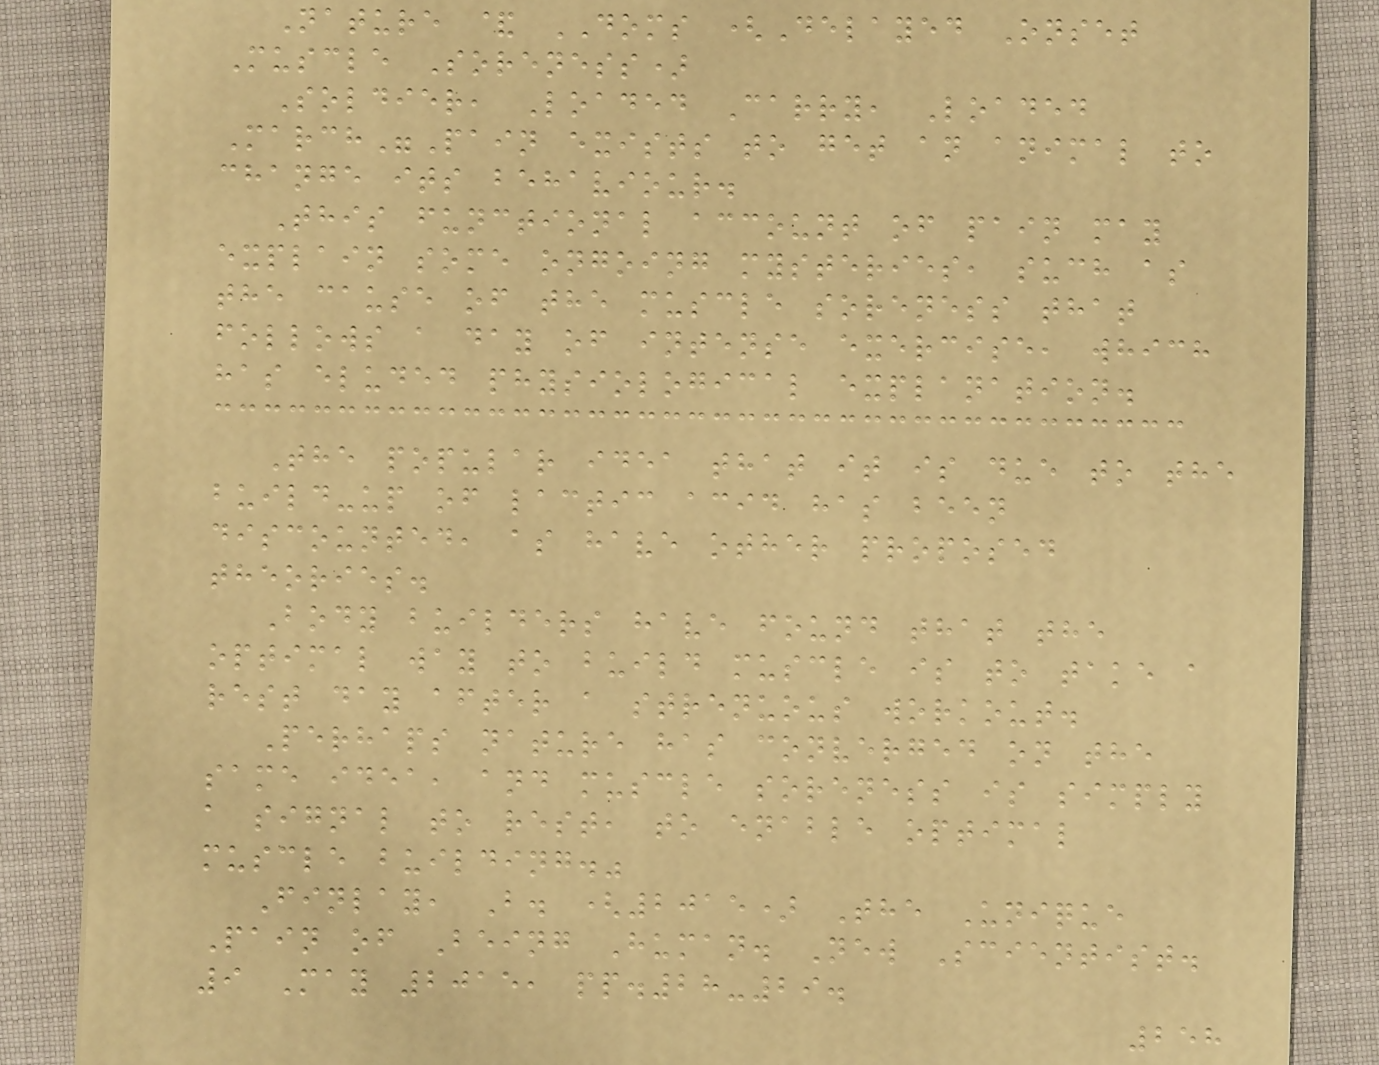Nature & DOMS (Delayed Onset
Muscle Soreness)
Soldier, Loaded Carry, Loaded
March"Pain exists to get an animal to
change its behaviour.
This functional account of pain may
explain some ongoing mysteries, such as
the cause of the muscle soreness that
follows a day of intense exercise, which
has eluded physiological explanation.
The popular idea that it is due to the
build-up of lactic acid has been
discounted, as have other proposed
theories.
Body builders have found that the
optimal way to build muscle is to take a
rest day after a strenuous workout.
Perhaps nature has converged on the
same idea, and muscle soreness is simply
a signal to rest, to enable optimal
muscle building."
Finlay, B. (2015) The Unique
Pain of Being Human. New Scientist.
9 May 2015, pp.28-29.
258
